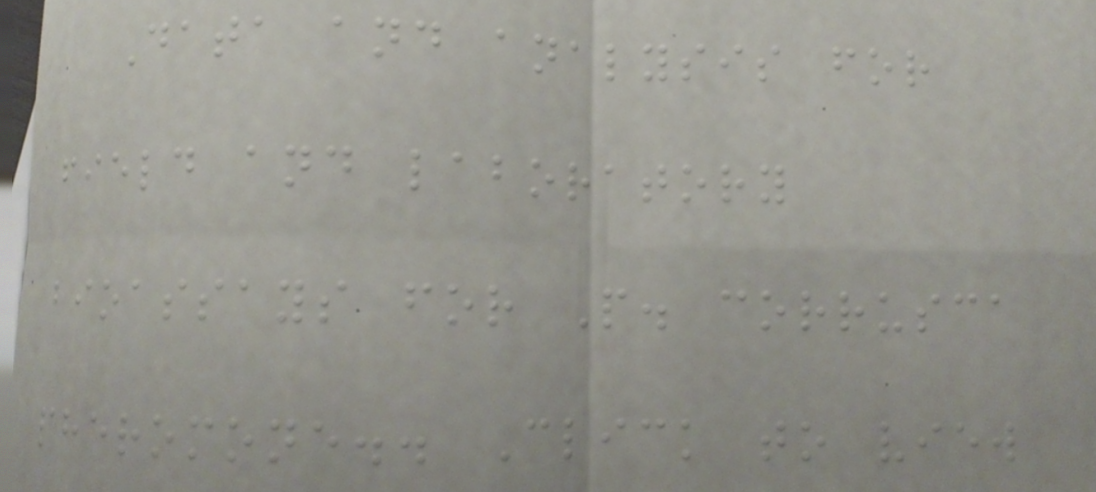Data and analysis for
field and laboratory
bioassays for P. corrusca
pheromone.. Click to view
